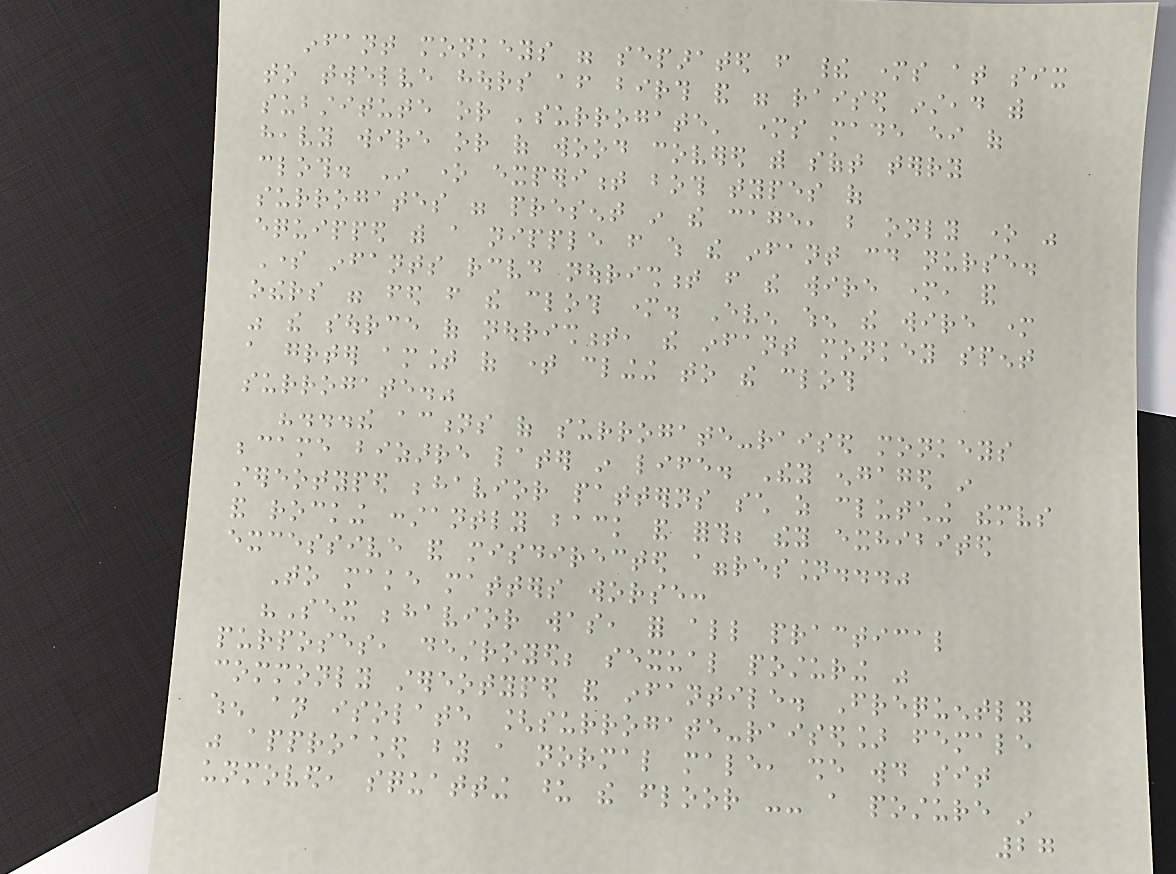infant monkeys were separated from their mothers at six
to twelve hours after birth and were raised instead with
substitute or 'surrogate' mothers made either of
heavy wire or of wood covered with soft terry
cloth. In one experiment both types of
surrogates were present in the cage, but only one was
equipped with a nipple from which the infant could nurse.
Some infants received nourishment from the wire mother, and
others were fed from the cloth mother. Even when the wire mother
was the source of nourishment, the infant monkey spent
a greater amount of time clinging to the cloth
surrogate."
"...the actions of surrogate-raised monkeys
became bizarre later in life. They engaged in
stereotyped behavior patterns such as clutching themselves
and rocking constantly back and forth; they exhibited
excessive and misdirected aggression..."
To make matters worse:
"Sex behavior was, for all practical
purposes, destroyed; sexual posturing was
commonly stereotyped and infantile. Frequently
when an isolate [surrogate-raised] female
was approached by a normal male, she would sit
unmoved, squatting upon the floor -- a posture in
27
